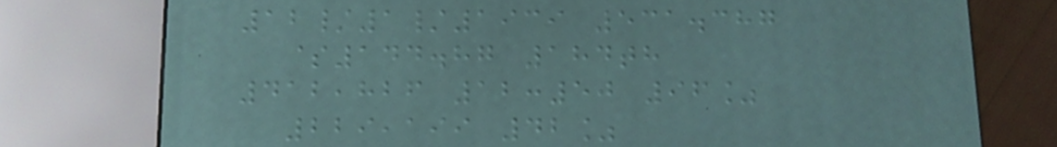12/1/1939 531.387
$144.87 184th
412,826 12:50 96%
229,199 42%
